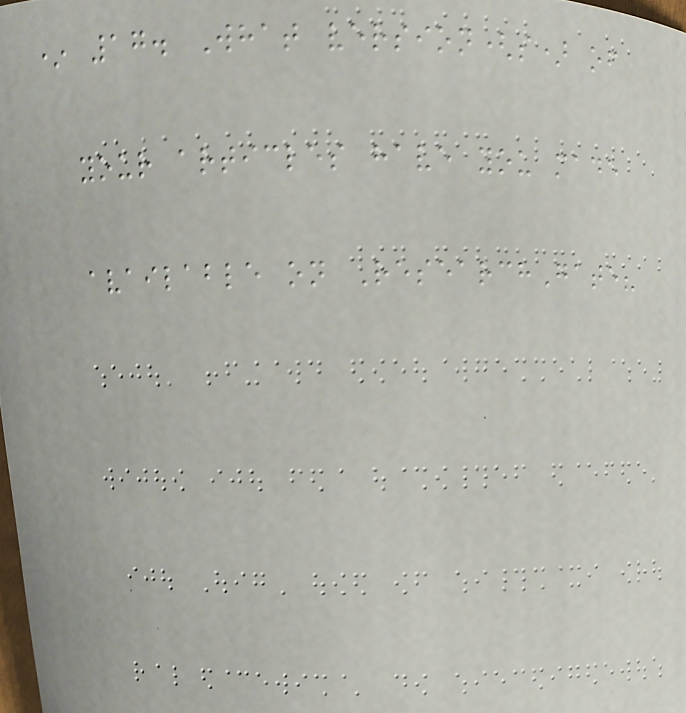* 17. What version(s) of
your articles have you made
available on ResearchGate?
